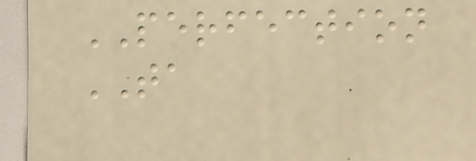PERFECTION
TA
